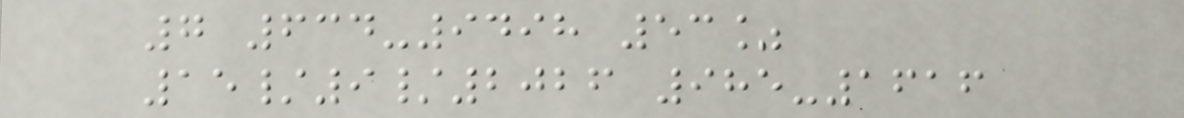7 634-9498 53%
15/9/2026 985-1616
